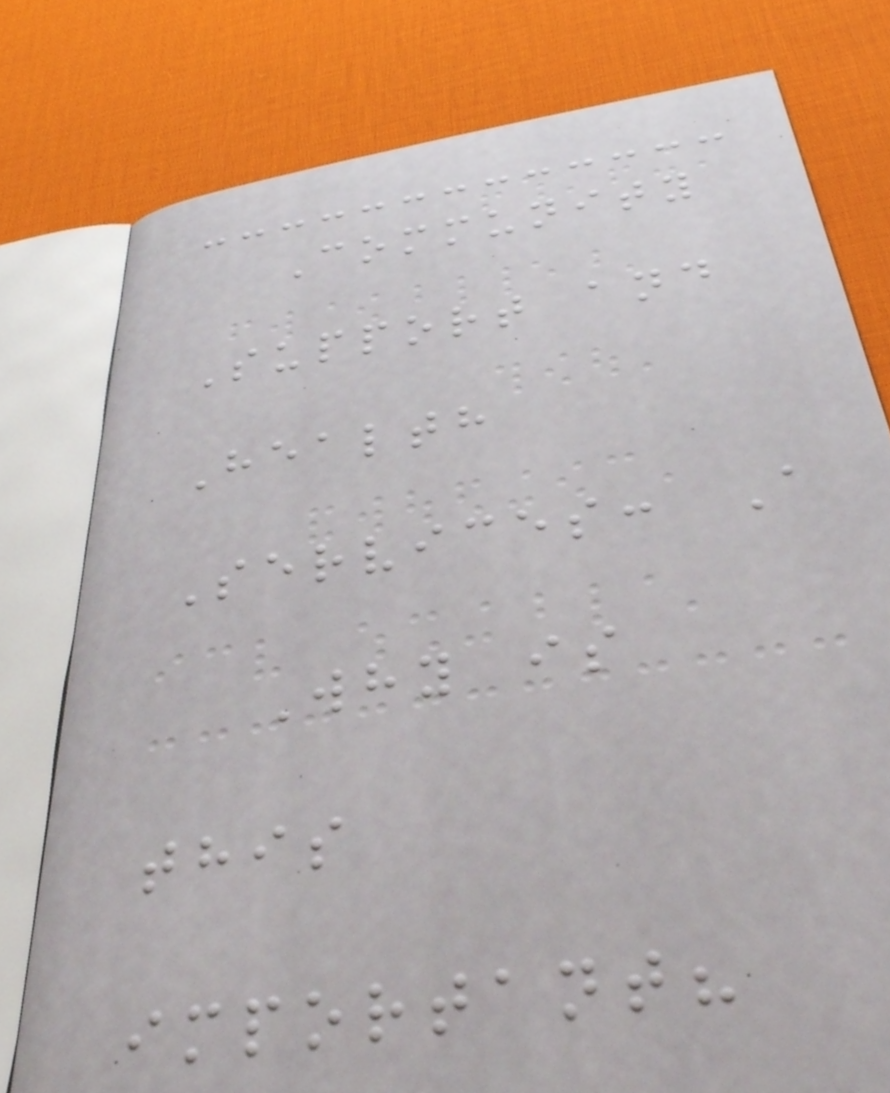Community
Support and
Health
Services: A
Why is
this
important?
